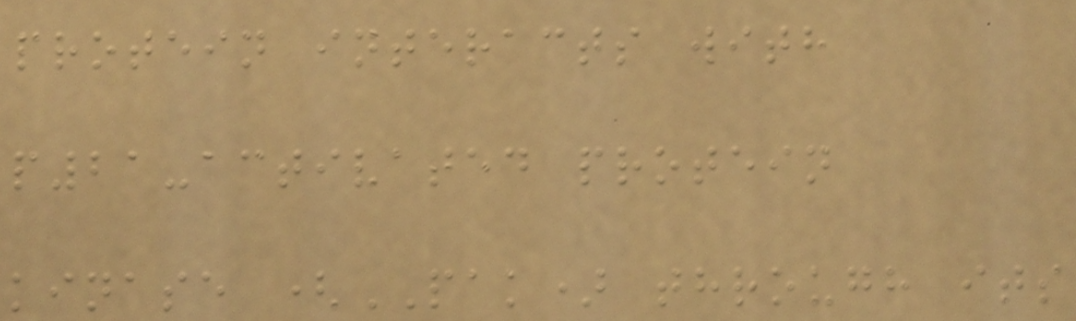protein interacts with
p21-activated protein
kinase (PAK) through its
